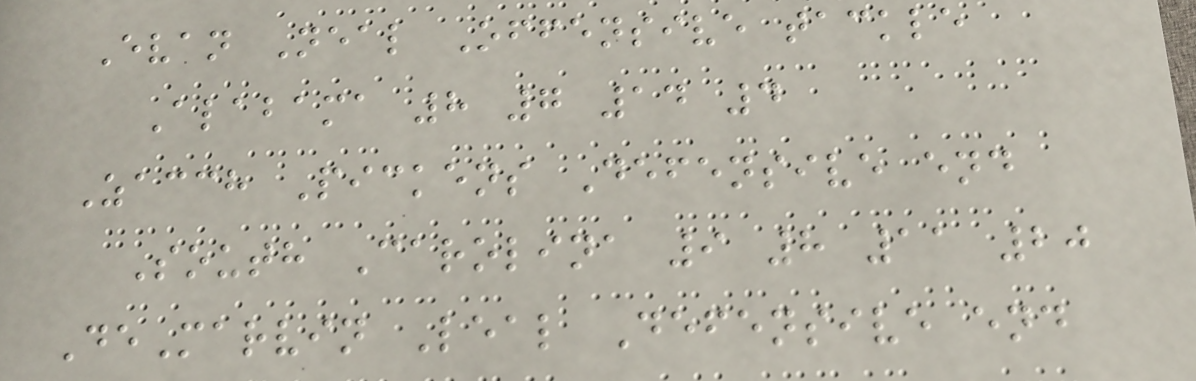Evan Neal Offensive tackle
Alabama 8 7 14 4
Zacch Pickens Defensive end
South Carolina 9 8 11 20
DeMarvin Leal Defensive end
